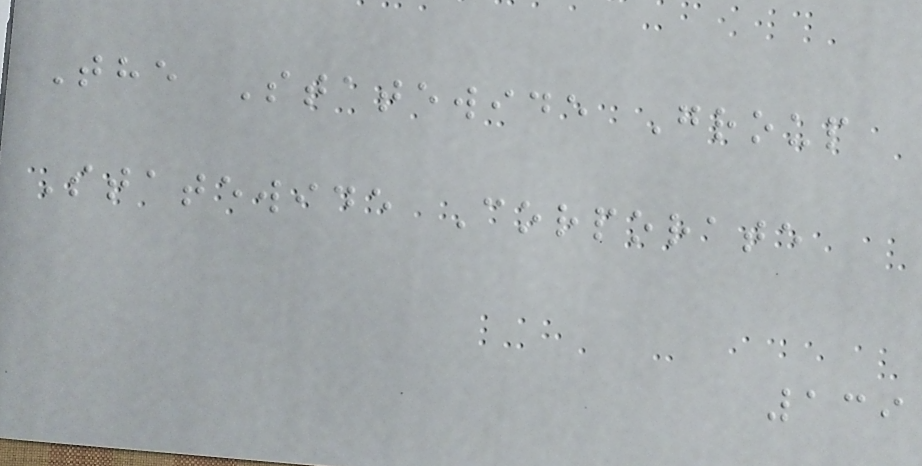The Statewide Group
Statewide Corporate
139
